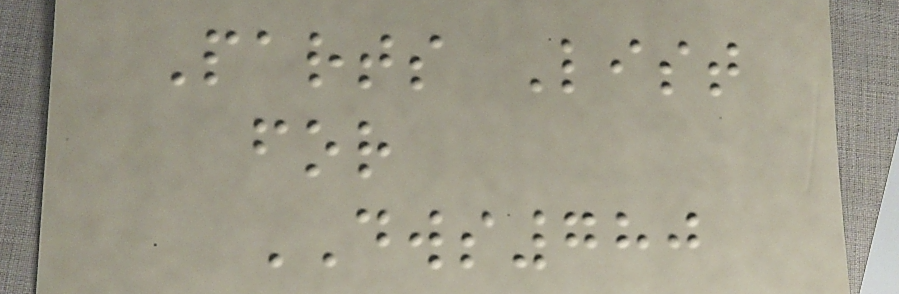Parts List
for
DWS780
